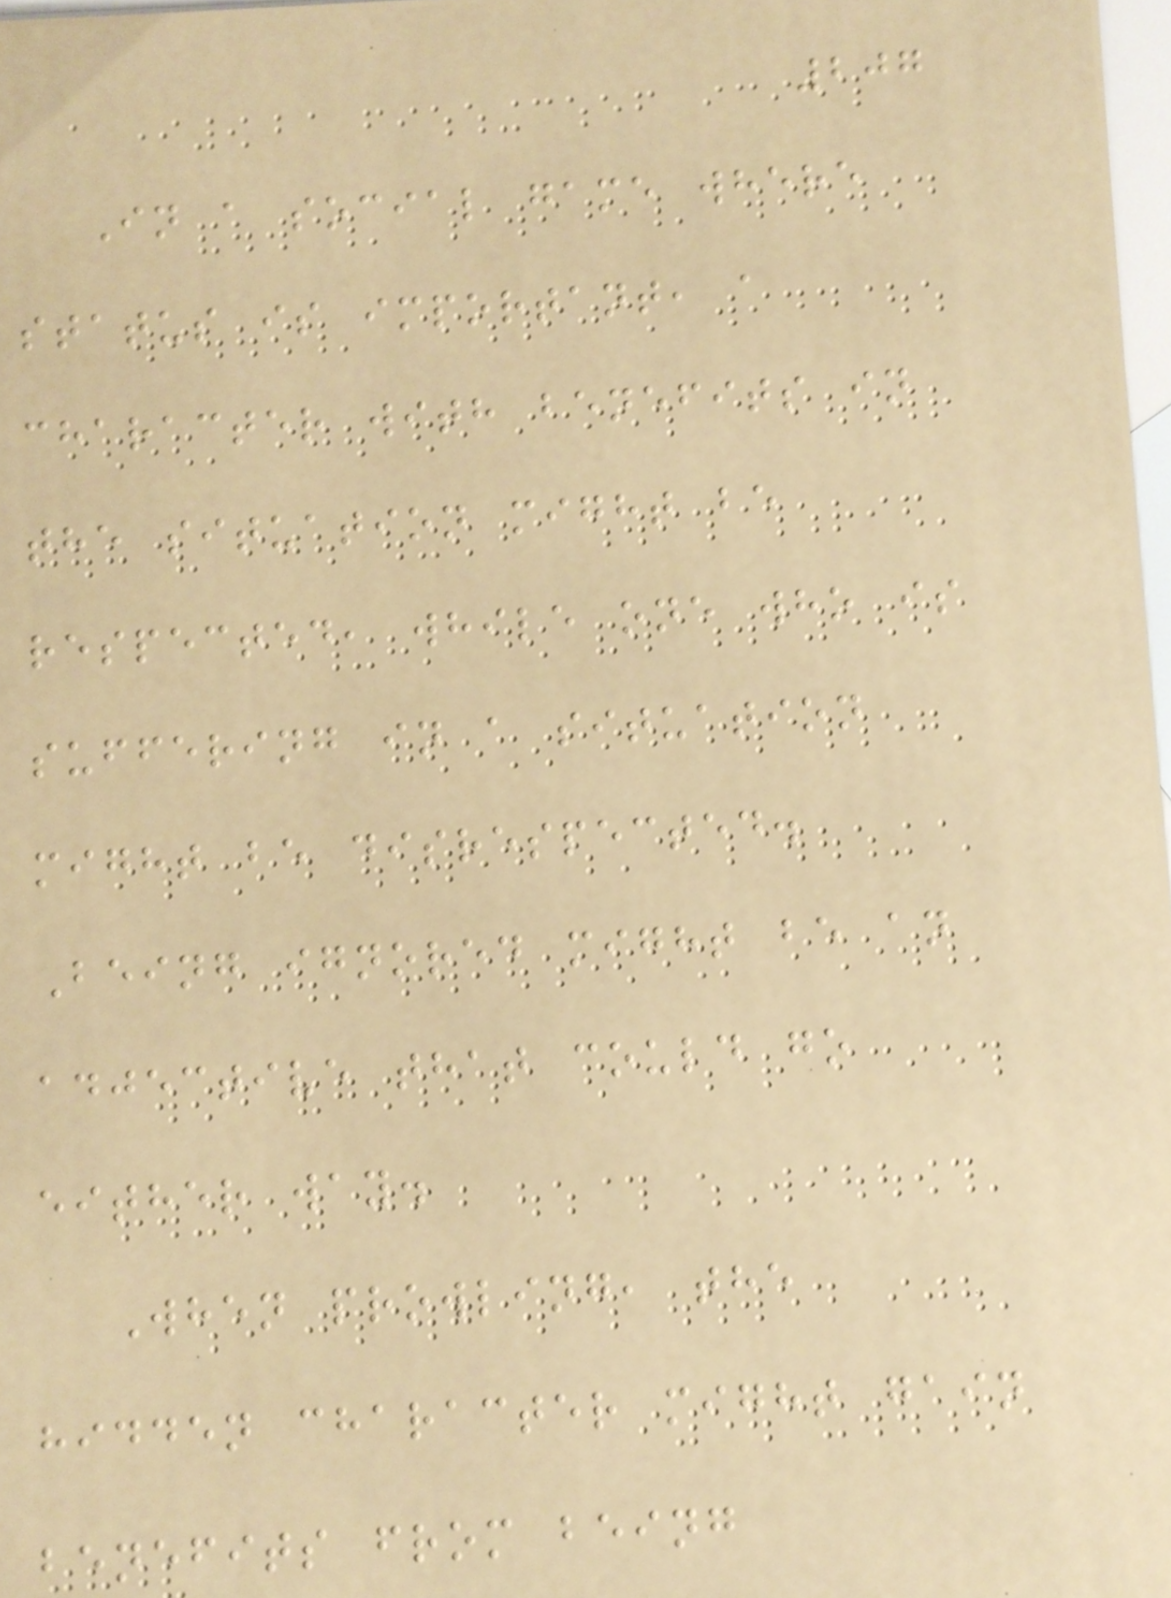207
In a social game where
status is important, a
character with benefits in
the situation might be
respected, while one who is
suffering in a situation
might be disrespected.
Being ignored might be an
adjective that could go
either way.
When prowling, the
hidden character might gain
benefits from being
